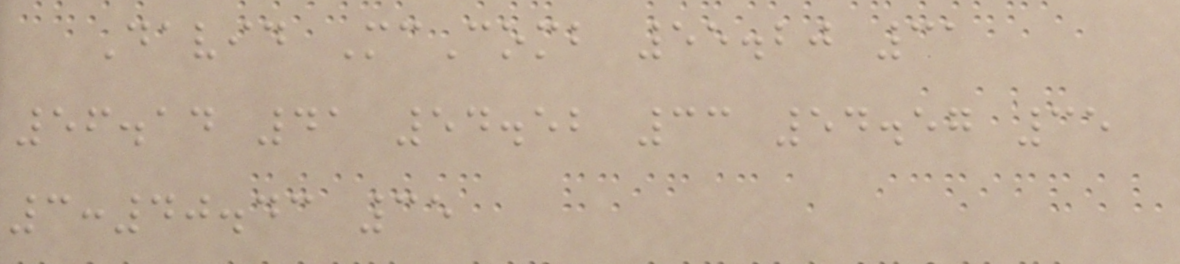David McComb 55.20 31
56.14 41 54.52 33 54.57 35
3:40.43 35
